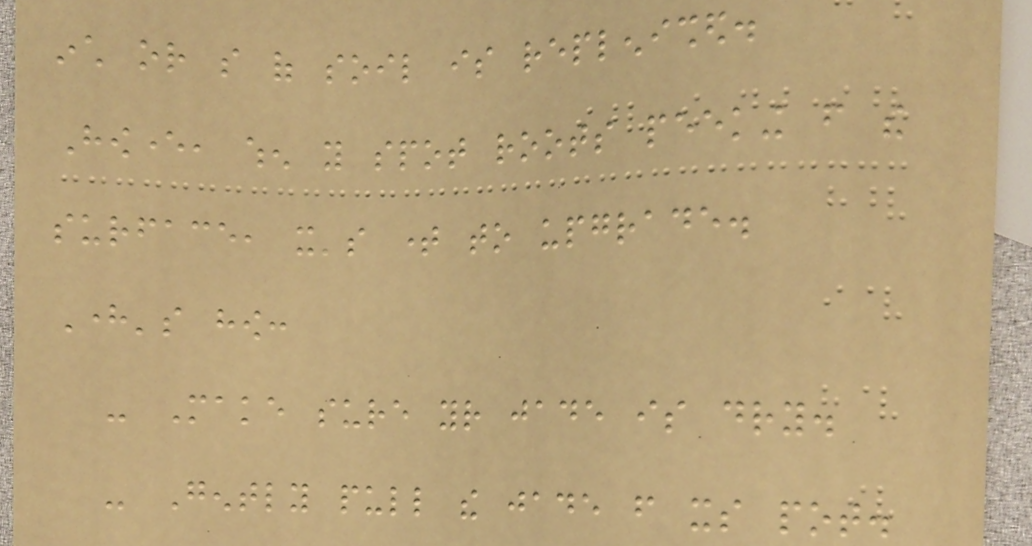inch or so of soil is replenished.
However, when you spot roots peeking from the
surface, it's time to upgrade.
Here's how:
- Make sure your jade is dry.
- Gently pull the jade from its pot.
